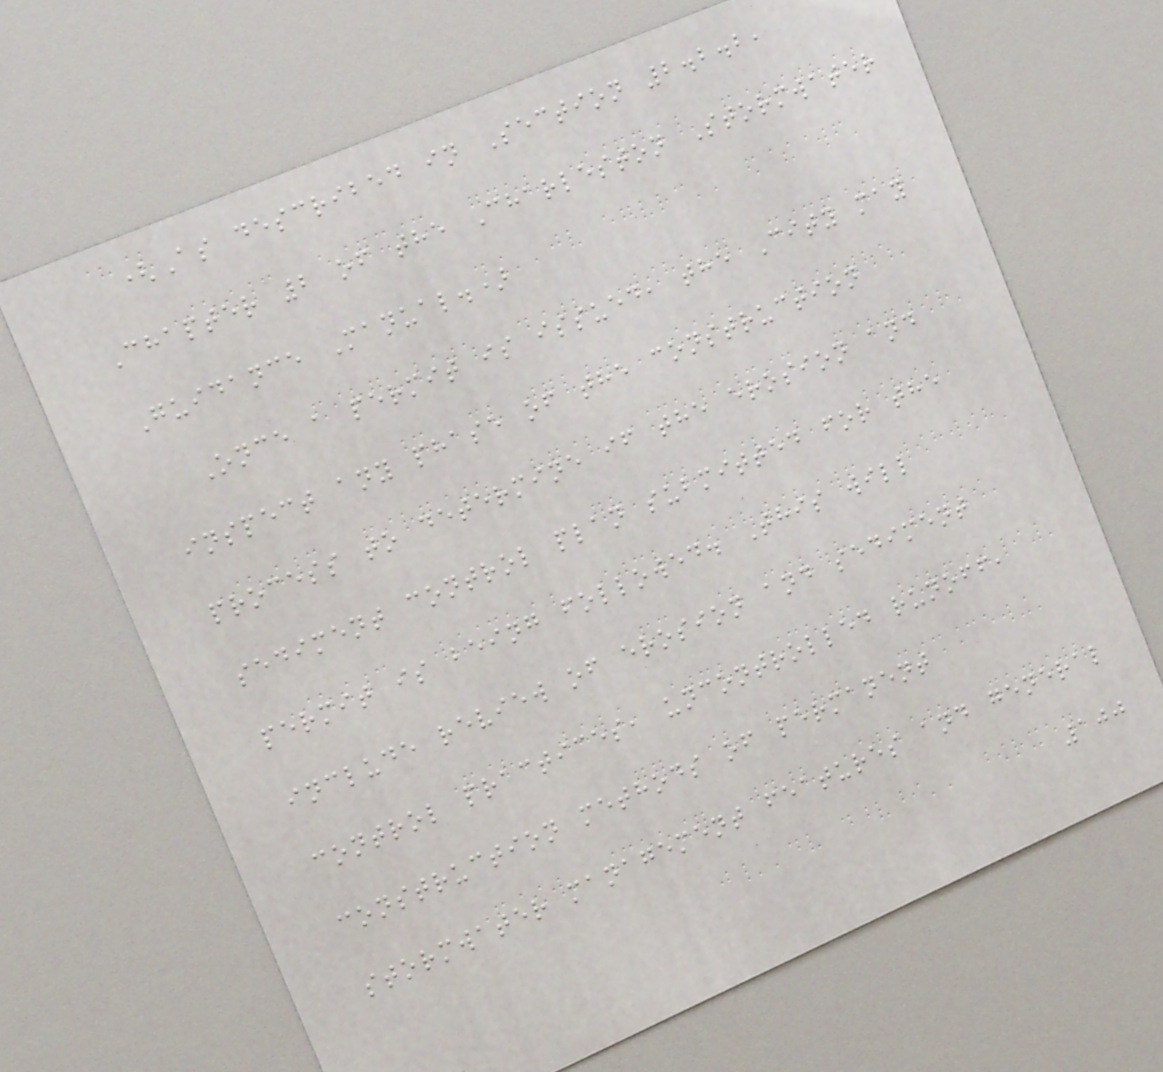(As described in Section 2.2.2,
Chapter 2 of the Charleston Stormwater
Guidance Manual.)
Once a permit is issued, the City may
inspect any phase of the construction
process to determine if the erosion and
sediment control plan submitted for the
permit is being followed. This will
include review of erosion and sediment
control practices, uncontrolled runoff,
construction methods of permanent
stormwater management features and general
100
